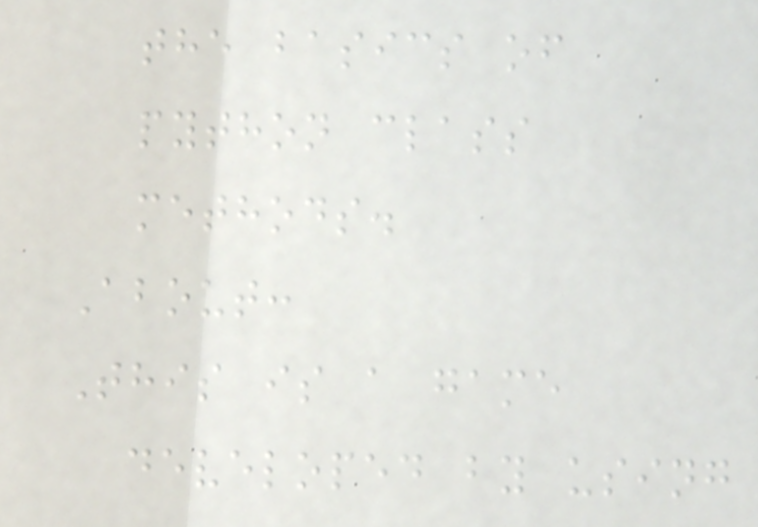the basics of
python class
methods.
About:
This is a game
developed by using
